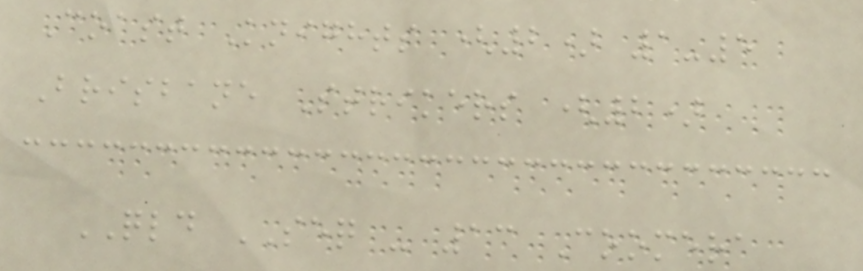Coast Knights (2) 1-5
Brisbane Strikers (2)
QLD SEQ - 13 Coomera
